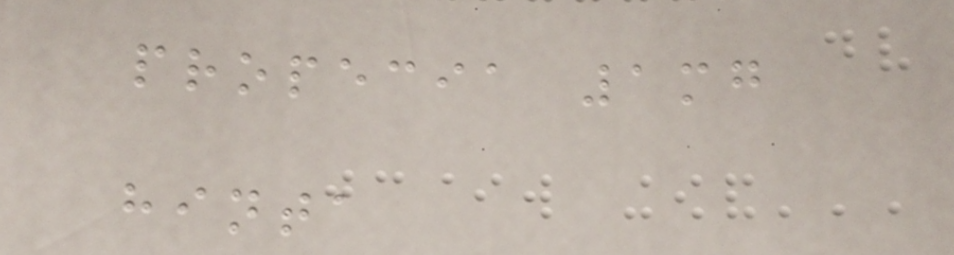propecia 1mg
hinta
